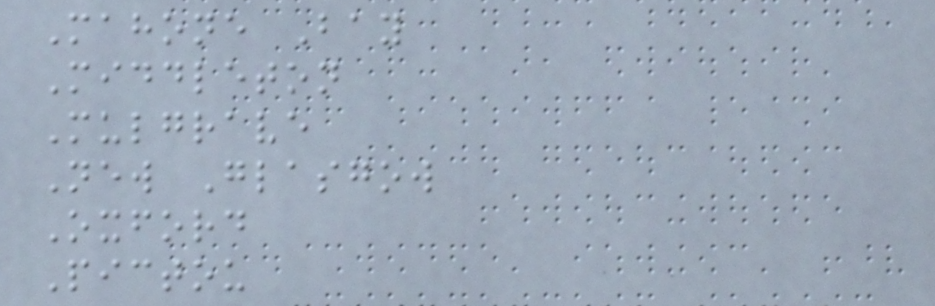Mahone Bay
Middleton
Mulgrave
New Glasgow
Oxford
Pictou
